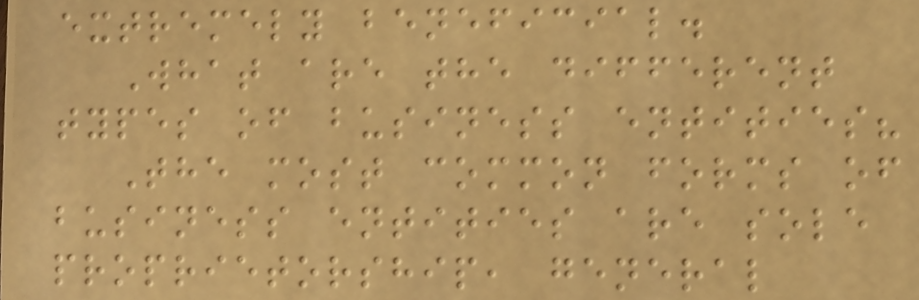extremely beneficial.
What are the different
types of business entities?
The most common forms of
business entities are sole
proprietorship, general
